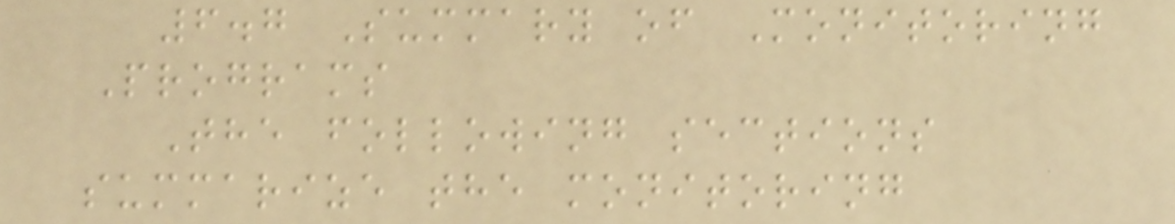6.7 Summary of Monitoring
Programs
The following sections
summarize the monitoring
